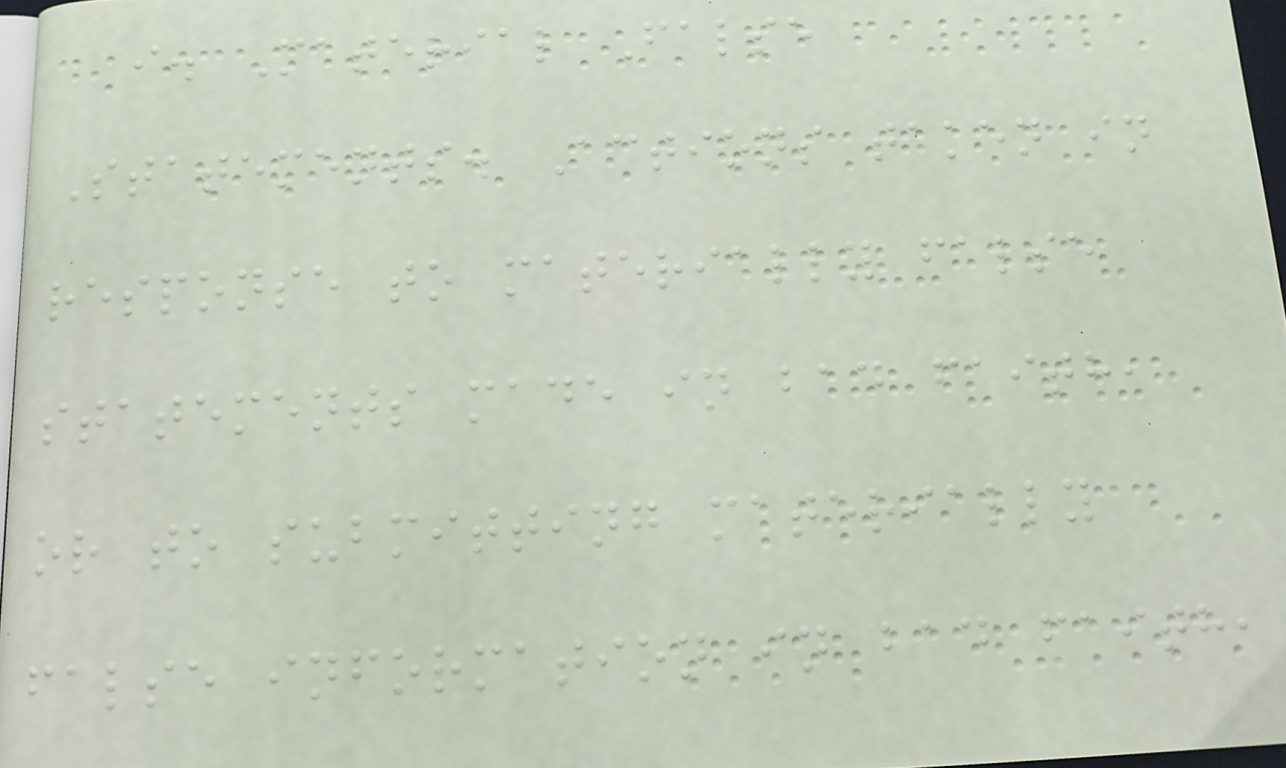i. Material False
Statements. Actions taken in
response to materially false
statements made in bad faith,
or to submitting materially
false information in bad faith,
